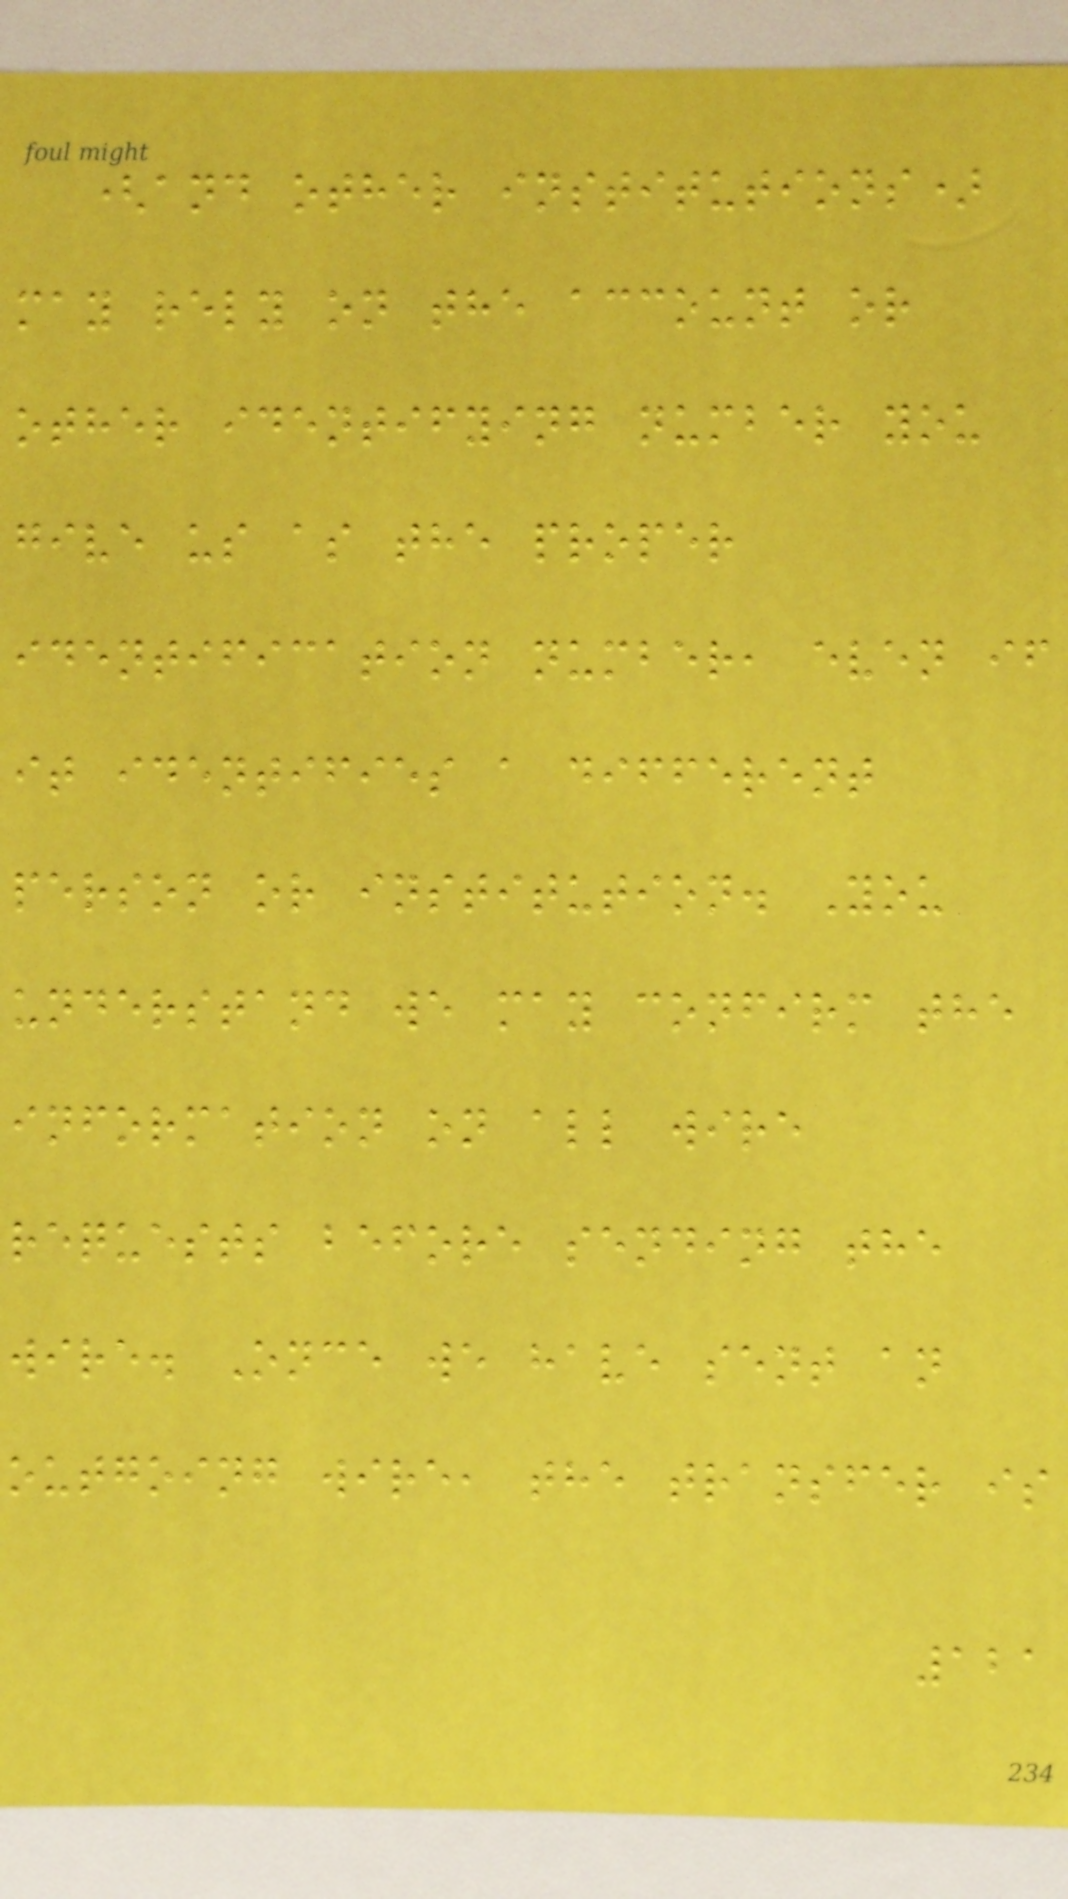(and other institutions)
may rely on the account or
other identifying number you
give us as the proper
identification number, even if
it identifies a different
person or institution. You
understand we may confirm the
information on all wire
requests before sending the
wire. Once we have sent an
outgoing wire, the transfer is
121
